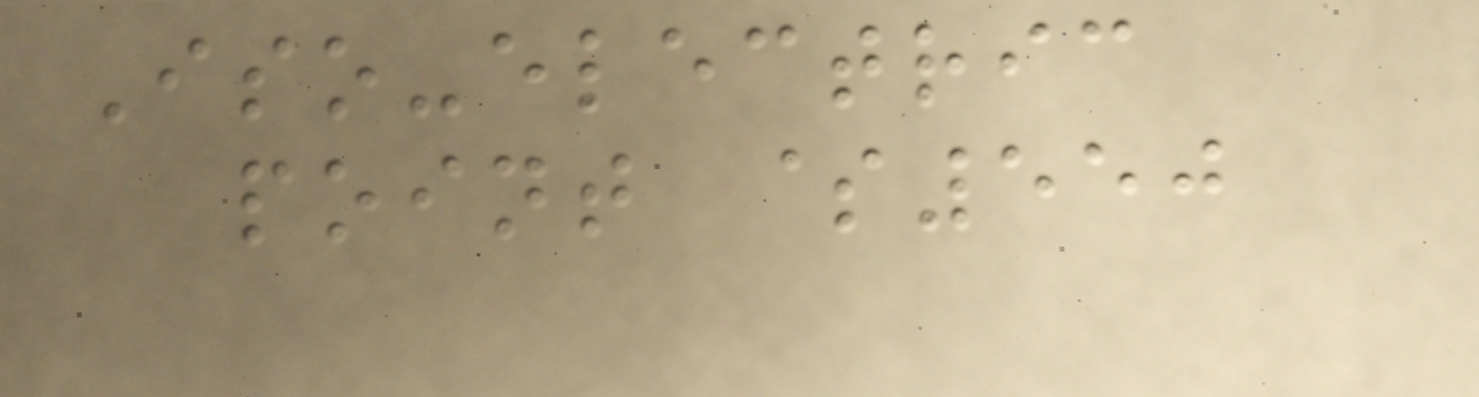Iso-electric
point $550
